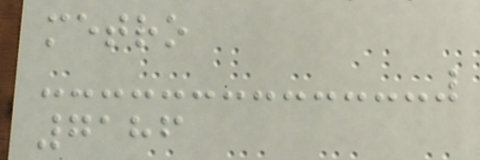metro
7186
